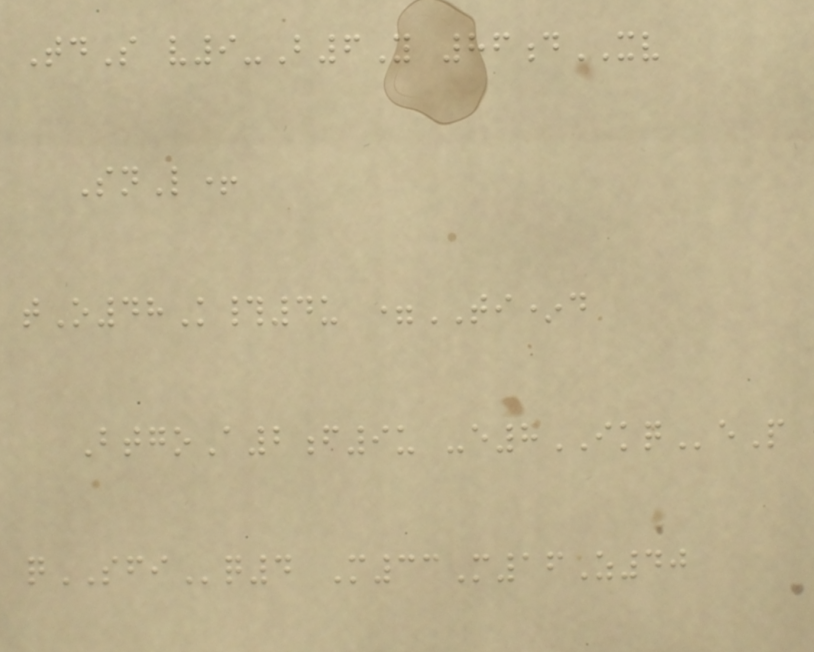TdS v9-B6Y 86dXV
SnL+
tO48K#4u =TI*d
BtgoA2f9u -e8IKQeP
qSFIq4 M33M16Z40
